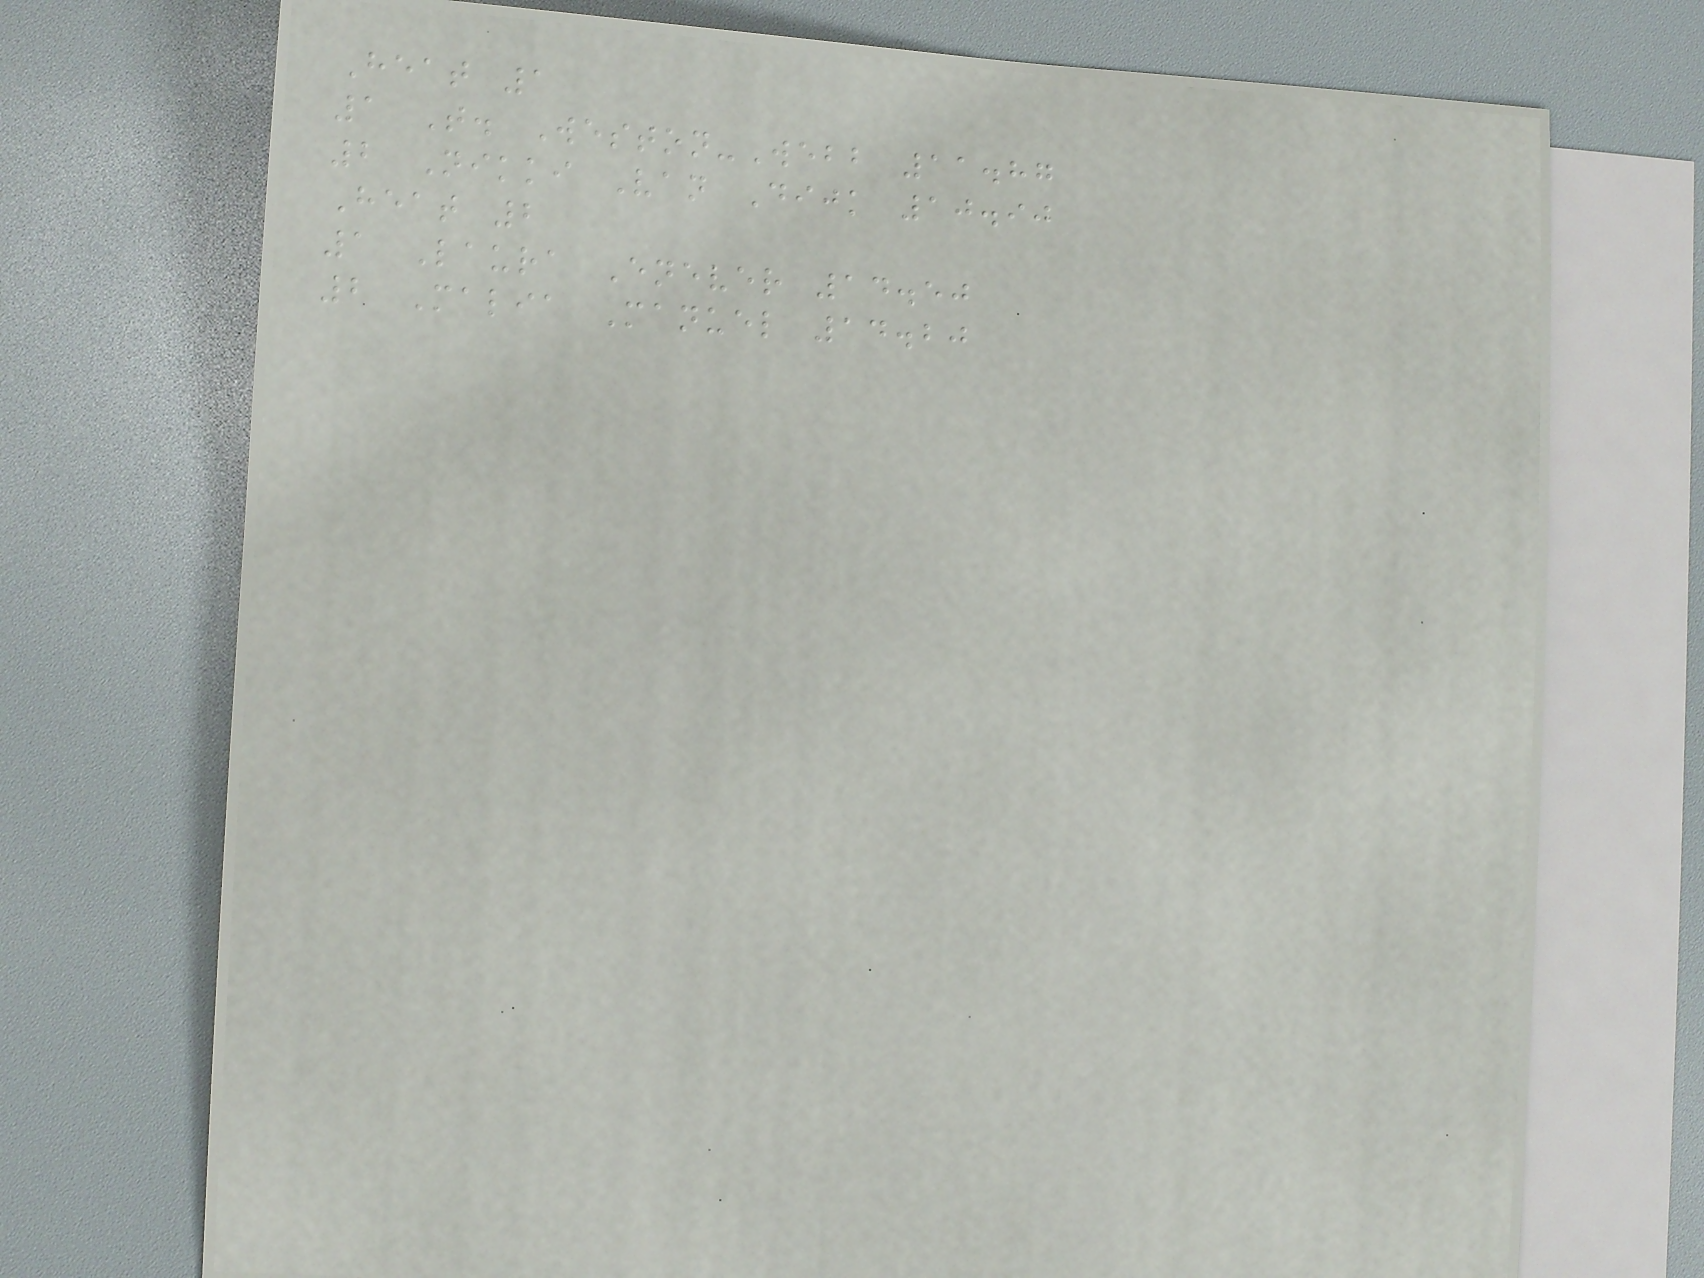Heat 1
1 T. Weston-Webb 11.87
2 Nikki Van Dijk 10.90
Heat 2
1 Laura Enever 14.50
2 Malia Manuel 14.20
